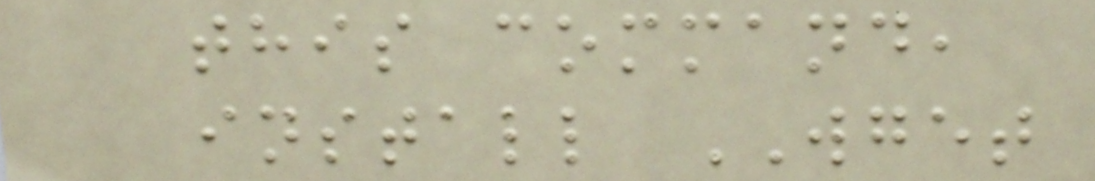this command,
install WGET
